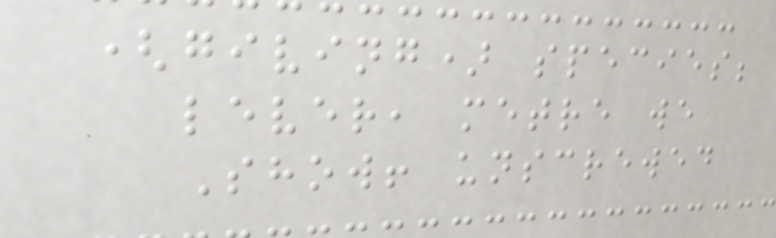(giving) species;
lever, metre we
Show! unscrewed
